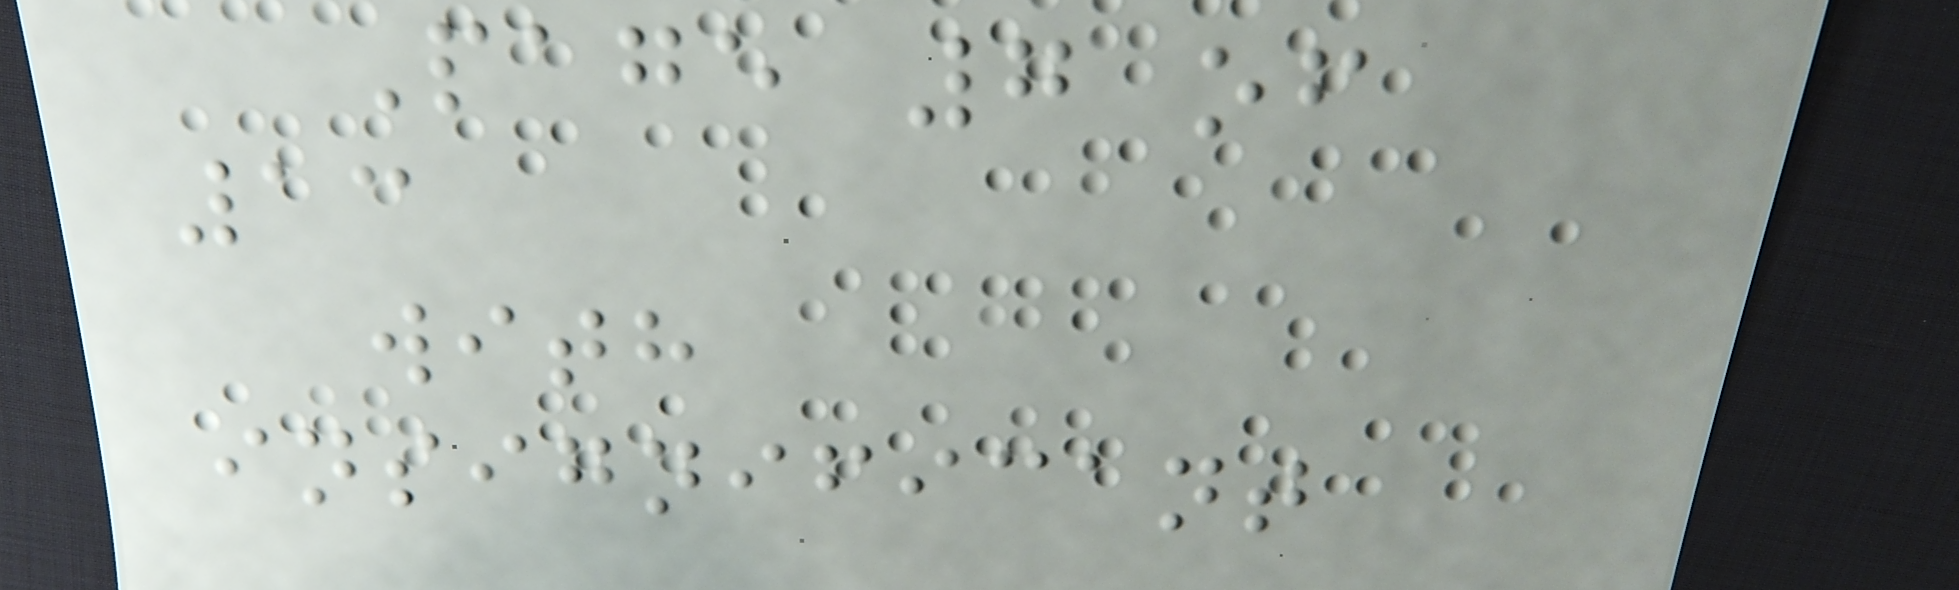Page 7 of
13
with
insignificant
